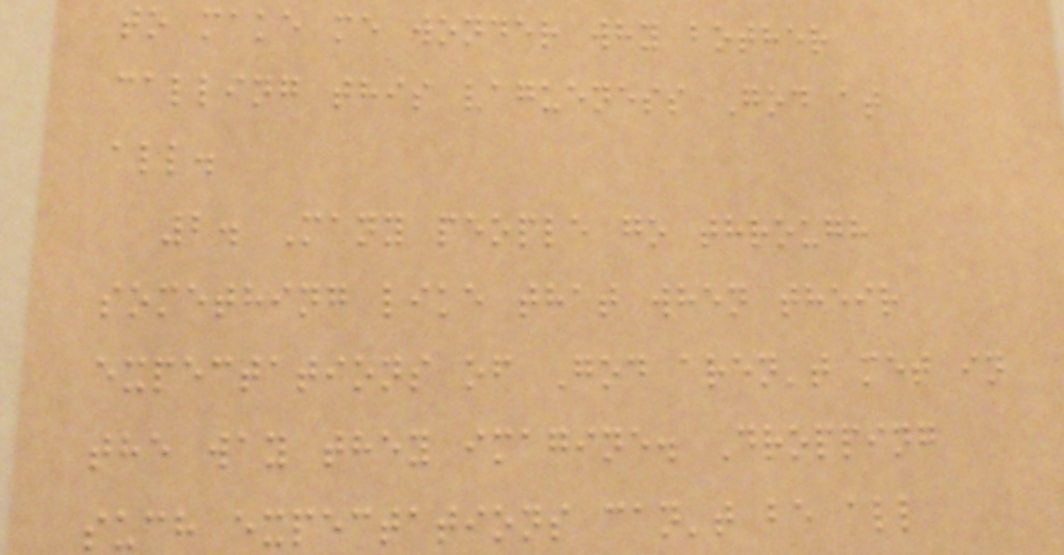to make me wonder why bother
calling this vagueness God at
all.
2. Many people go through
something like that when their
expectations of God aren't met in
the way they imagine. Dropping
such expectations can't be all
